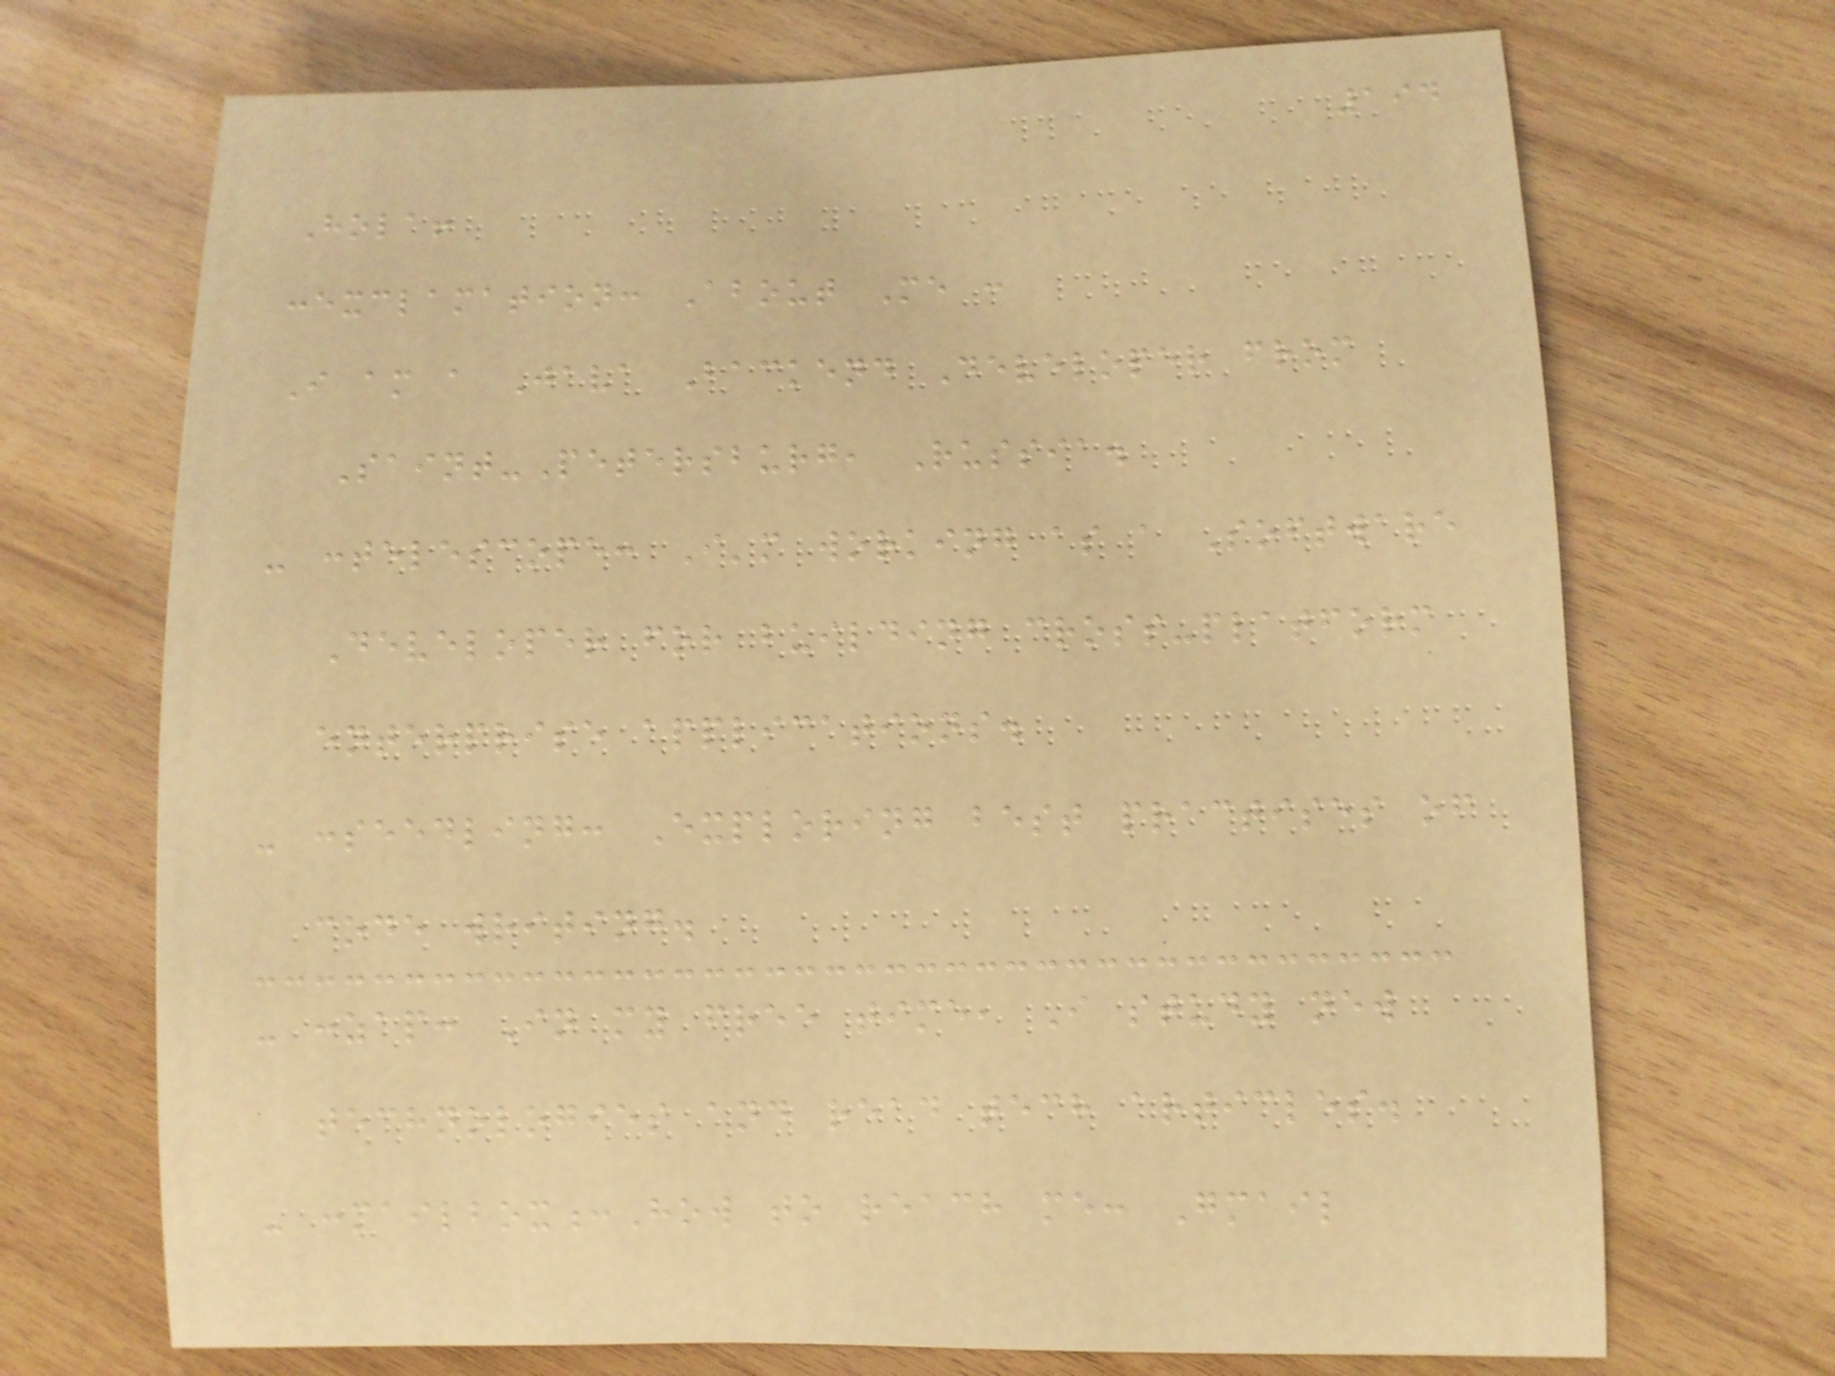194
Hola!
:exclamation: About Me :
I am a Java Backend Developer from
Saint-Petersburg, Russia.
- :telescope: I'm working as a Software
Developer for building cross-platform
enterprise applications.
- :seedling: Exploring best practises of
code writing.
- :zap: In my free time, I study new
technologies and read tech articles.
- :mailbox:How to reach me: Gmail
